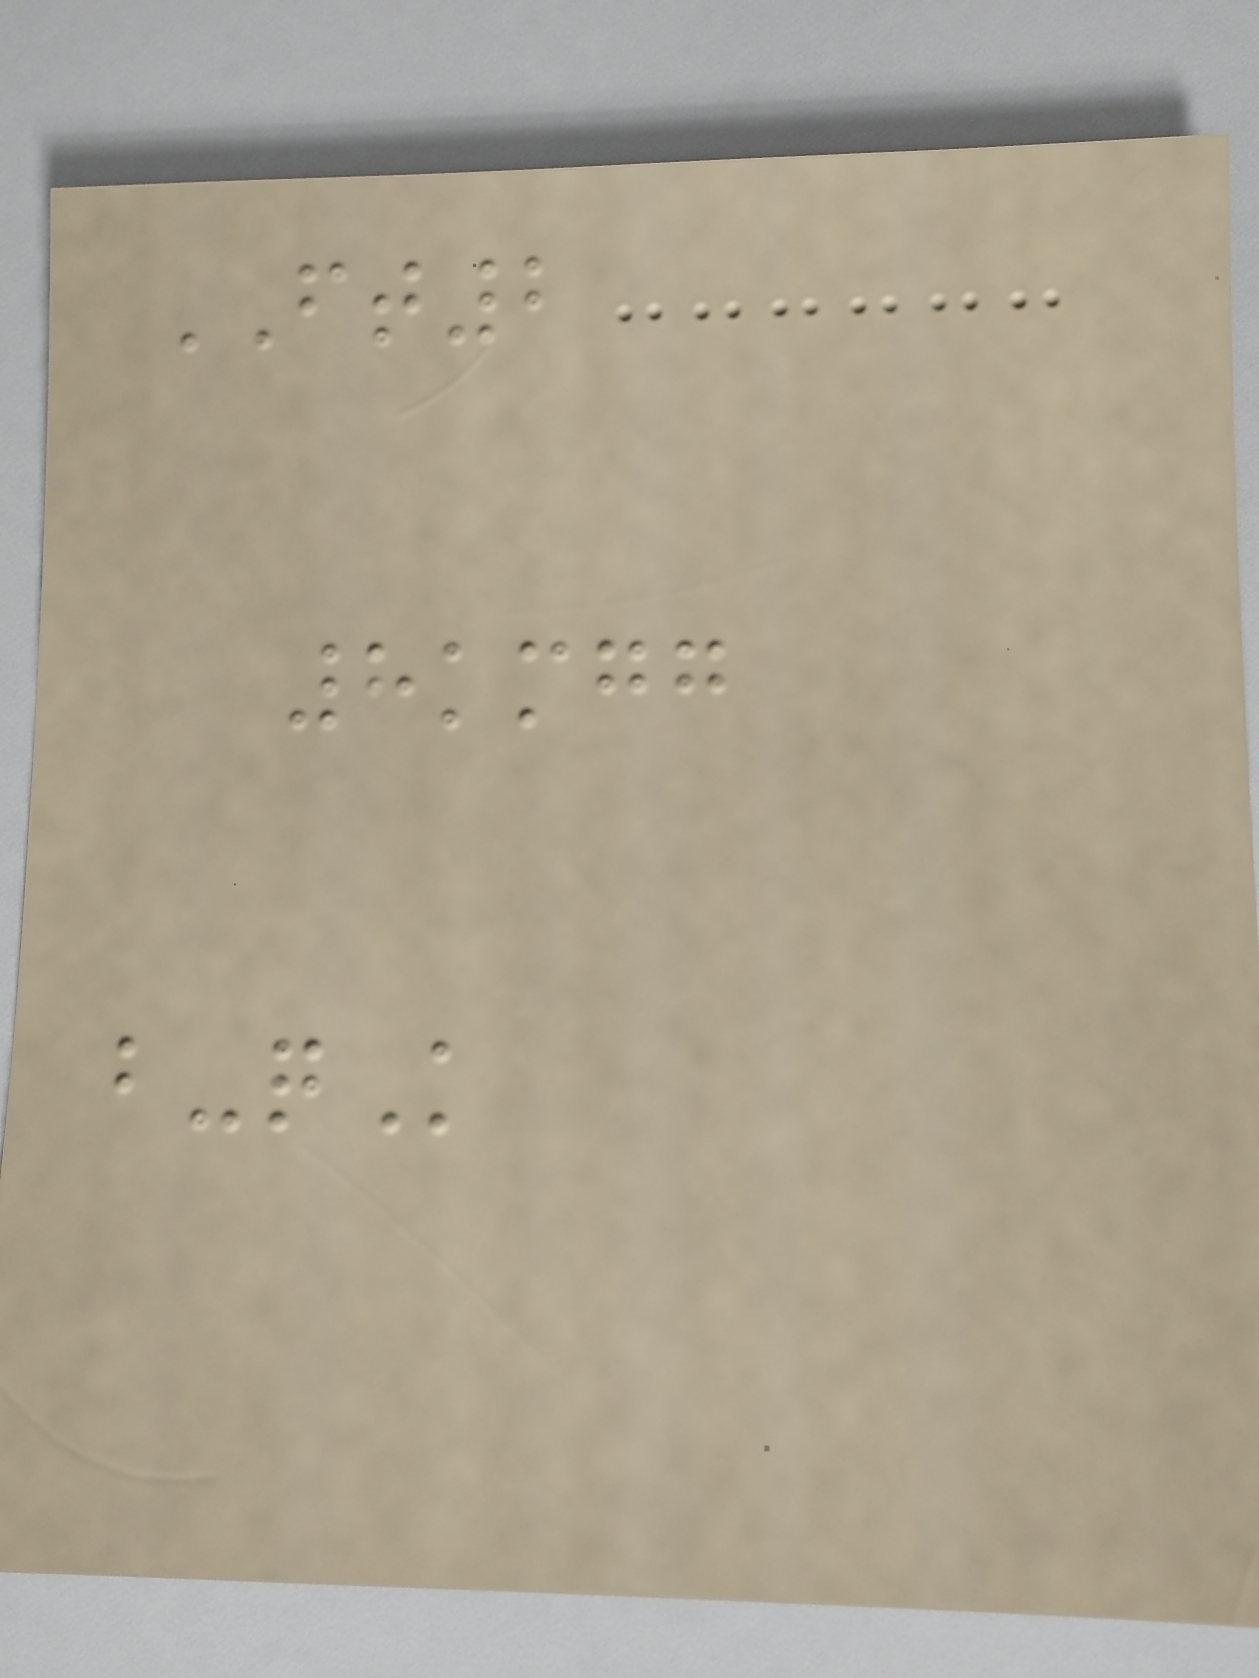FT2
8kmgg
b-qK
